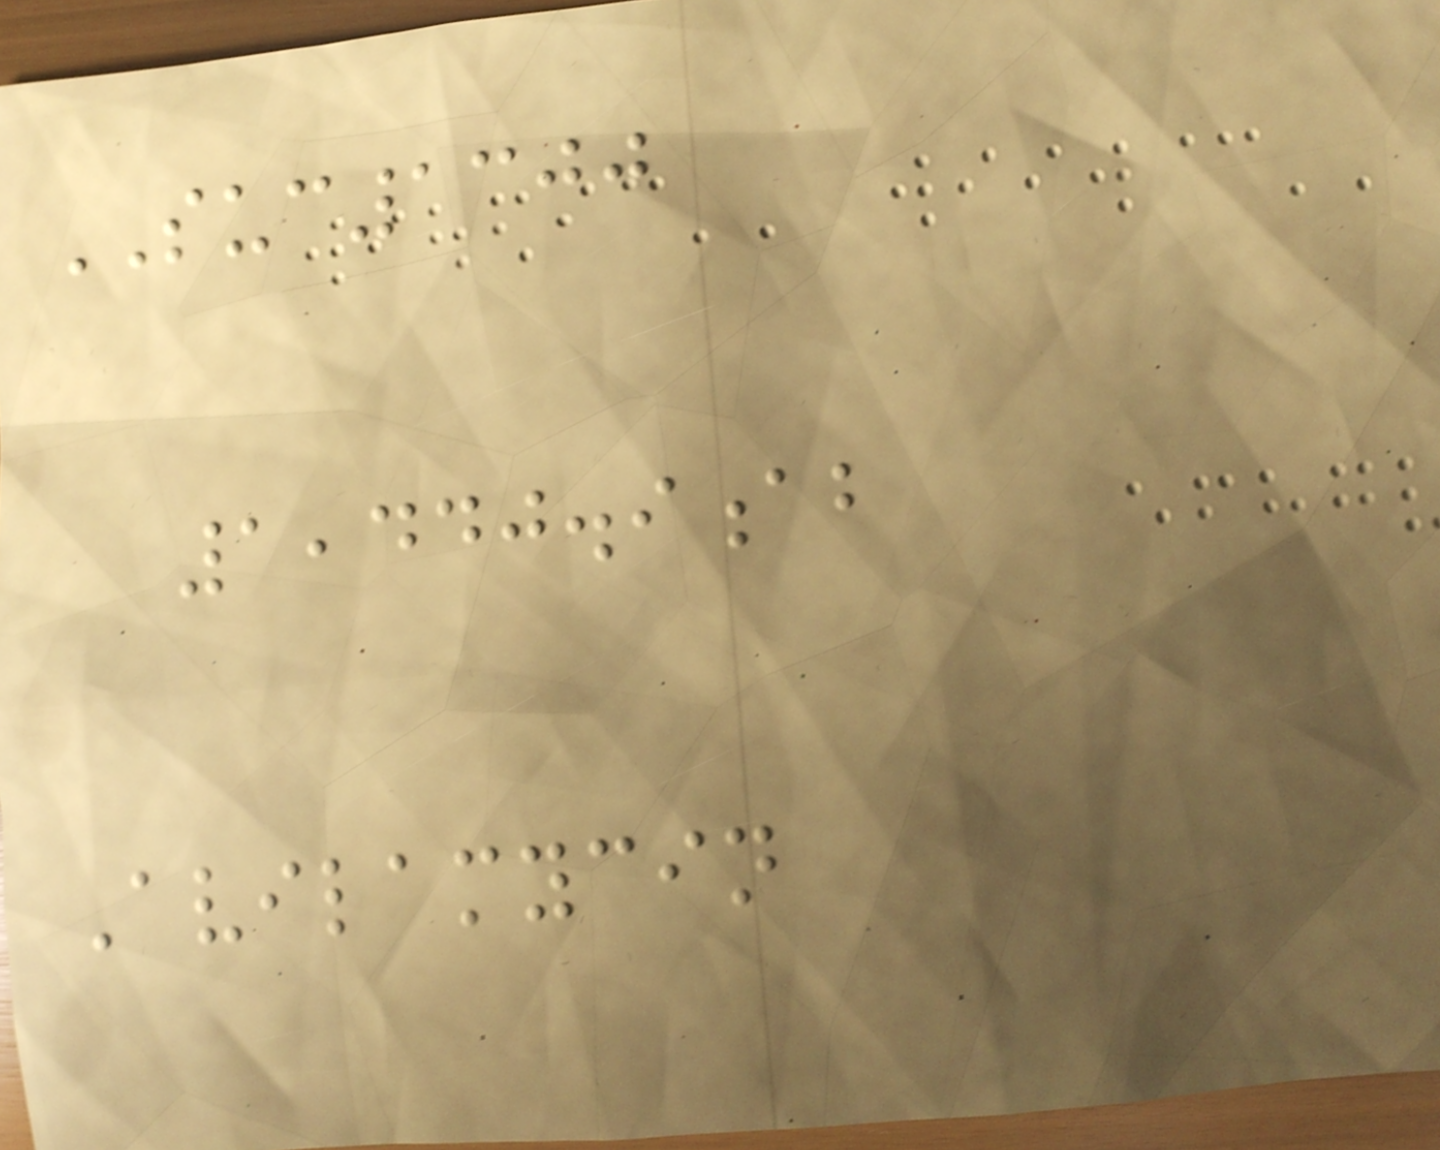SUC1300
1,440.9ab
Avilamycin
